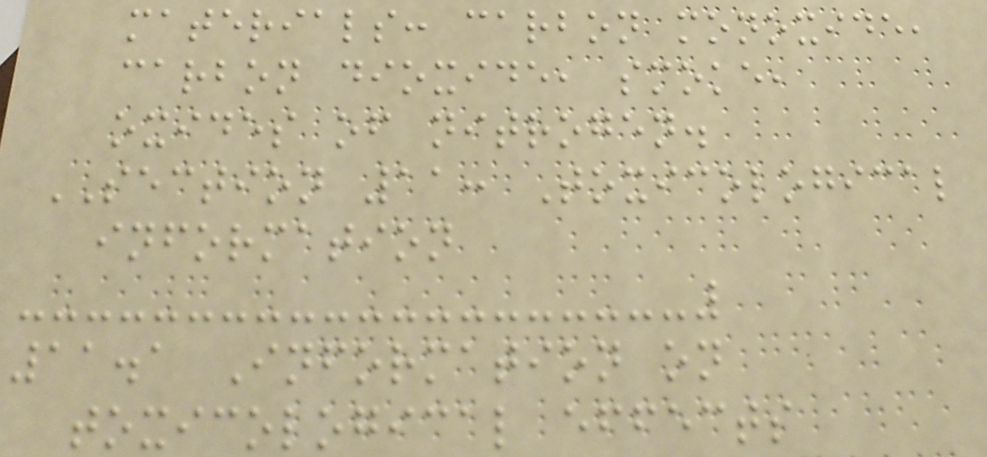materials: carbon monoxide,
carbon dioxide, smoke,
oxides of nitrogen.
SECTION 11: Toxicological
information
11.1 Information on
toxicological effects
